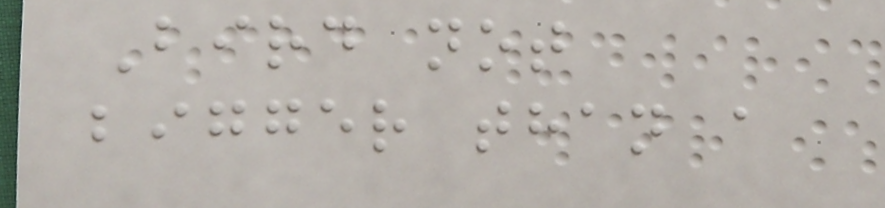Bird not
bigger than a
